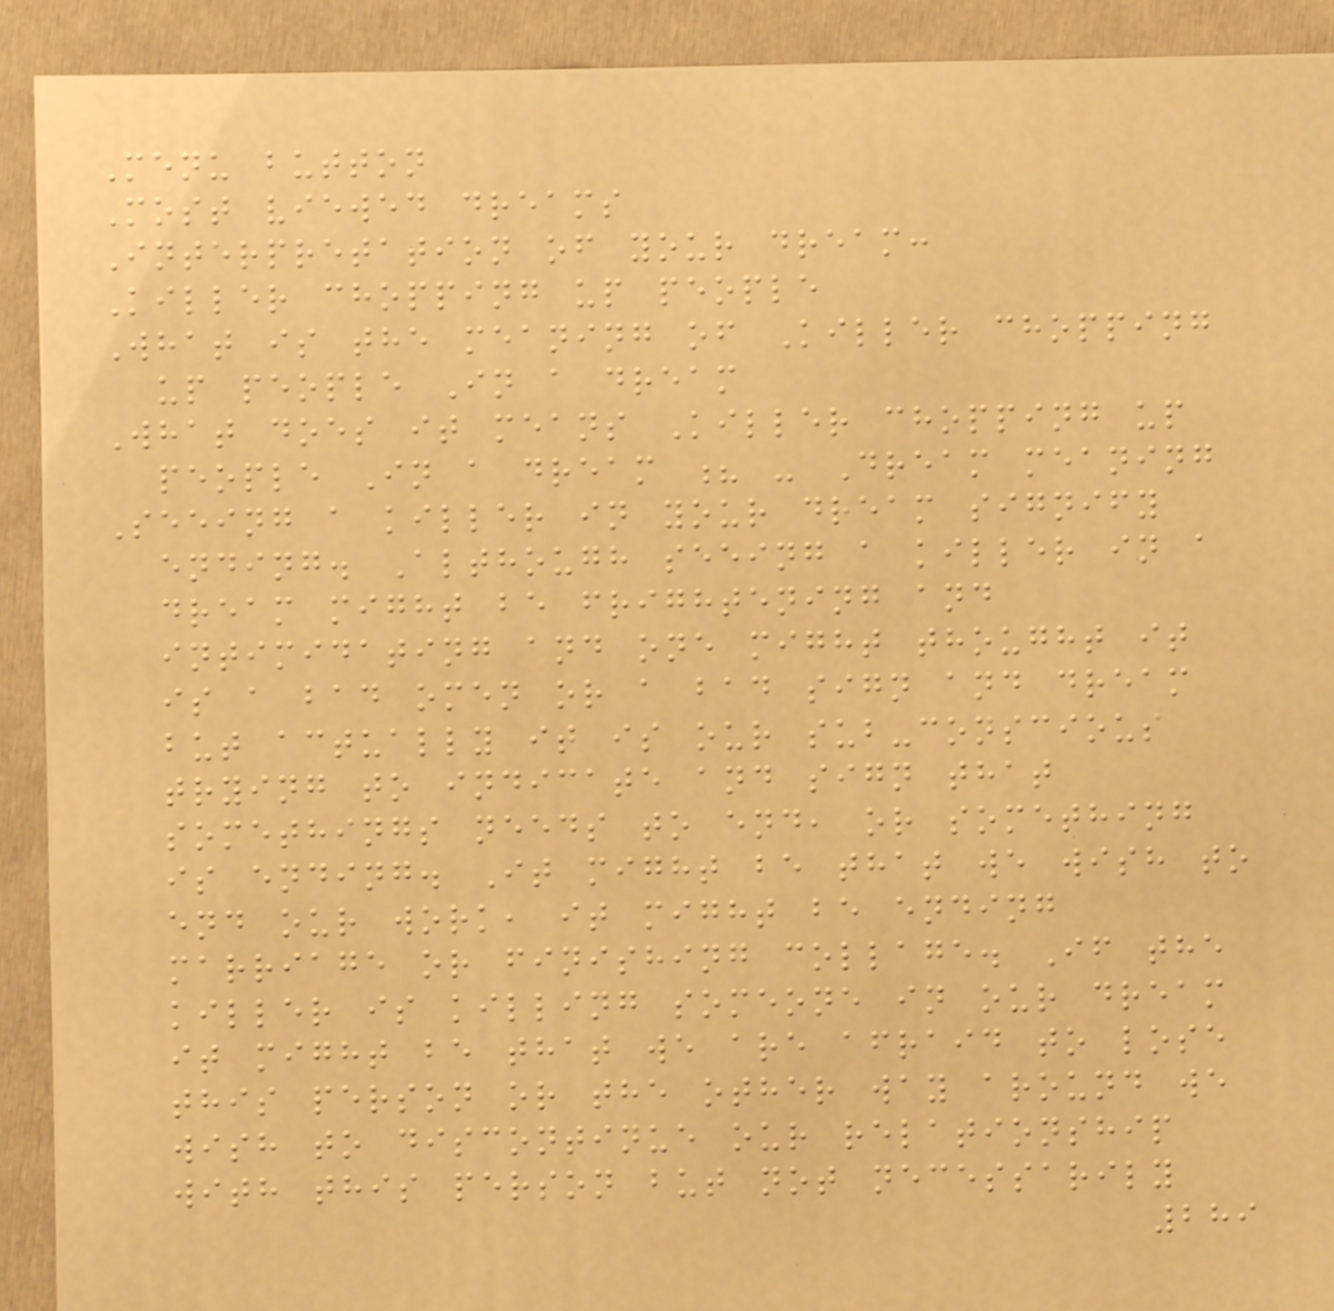Menu button
Most viewed dreams
Interpretation of your dream:
Killer chopping up people
What is the meaning of Killer chopping
up people In a dream
What does it means Killer chopping up
people In a dream ? - Dream meaning
Seeing a killer in your dream signify
ending. Although seeing a killer in a
dream might be frightening and
intimidating and one might thought it
is a bad omen or a bad sign and dream
but actually it is our sub-conscious
trying to indicate and sign that
somethings needs to end, or something
is ending. It might be that we wish to
end our work, it might be ending
marriage or finishing collage. If the
killer is killing someone in our dream
it might be that we are afraid to lose
this person or the other way around we
wish to discontinue our relationship
with this person but not necessarily
289
